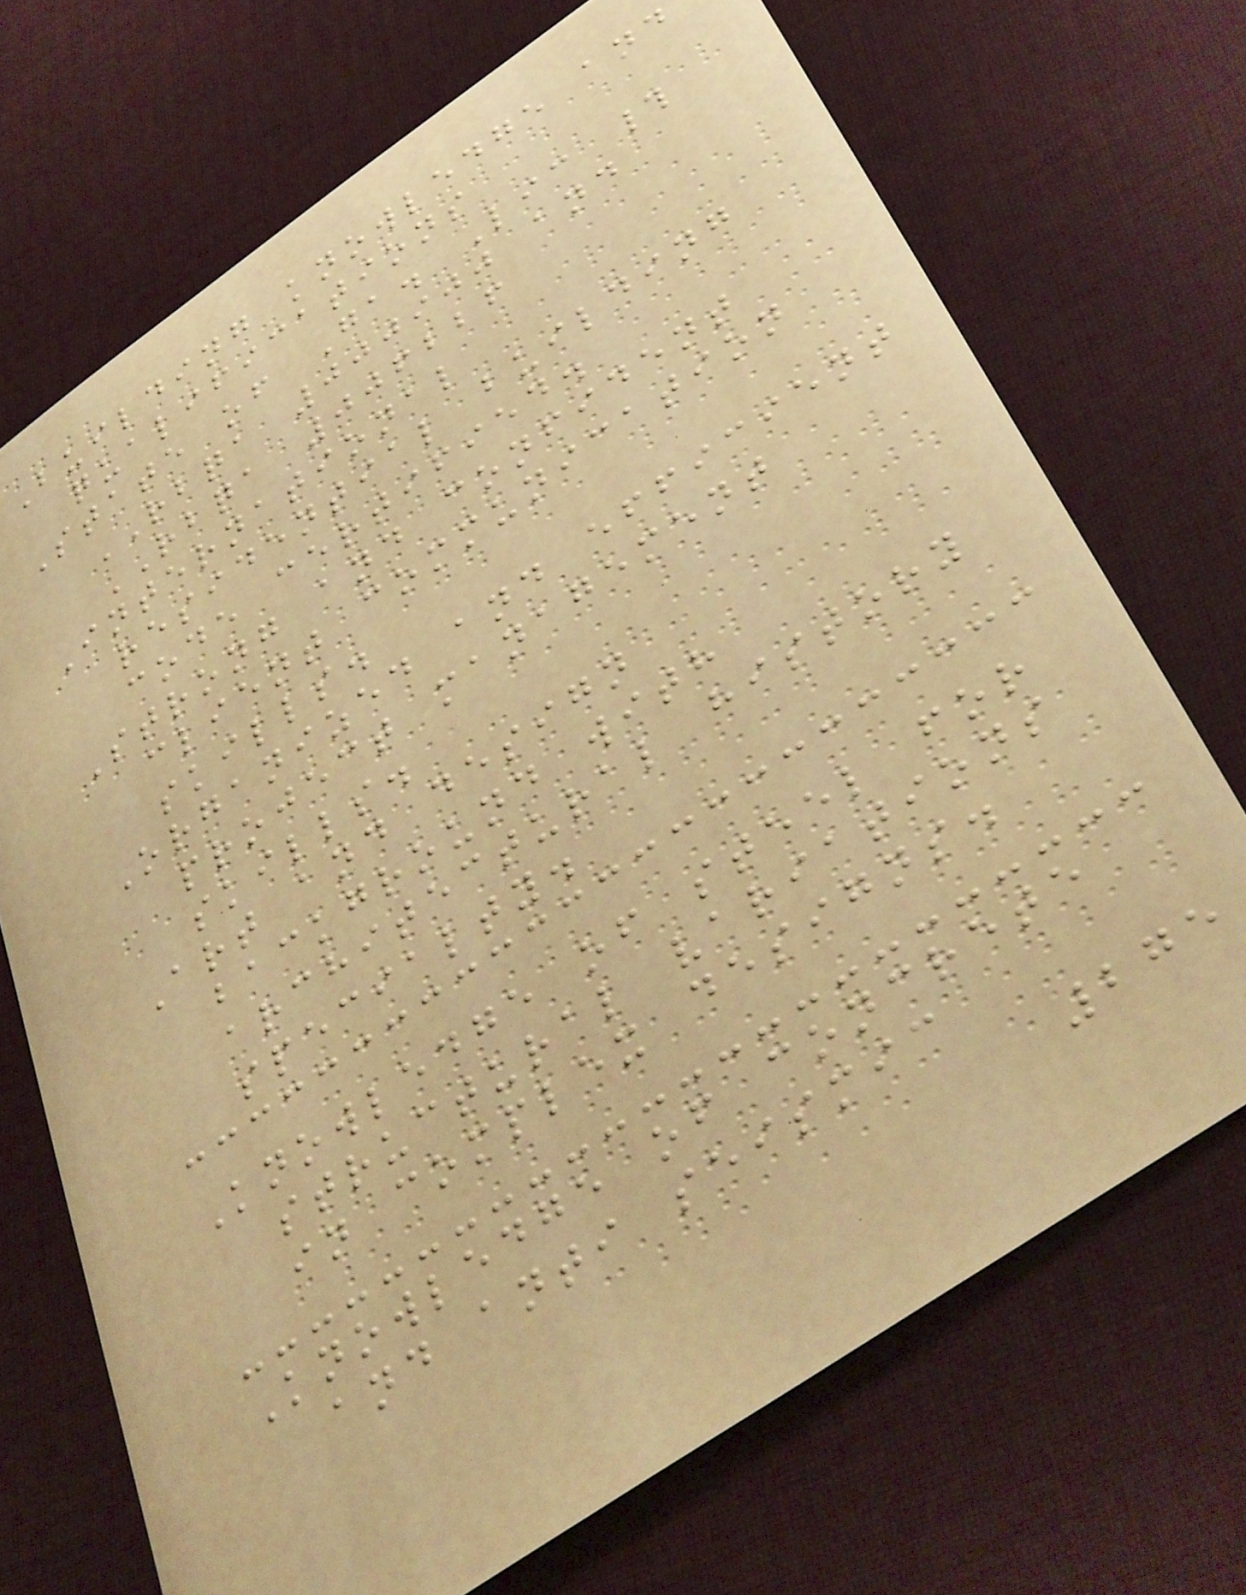Building knowledge and
qualifications
State of Ga. Lic #
RBQA 000900 and
RBQA 006226
International
residential building
code certified.
Strong and confident
client communication
skills.
Organized and efficient
project management
skills.
Art and design
background with
architectural history
specialty.
Knowledge of steel for
structural variations
in complex designs.
Knowledge of concrete
and anti seismic
275
